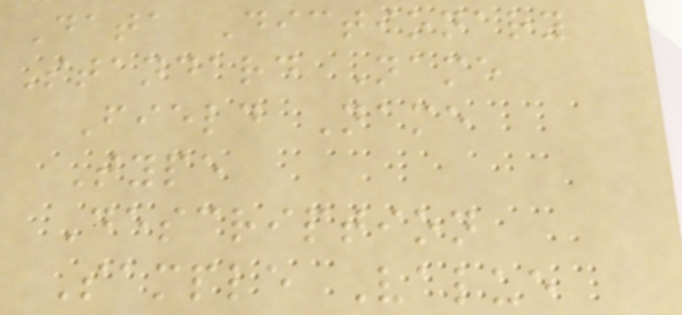Data Dictionary
Standard Name
Field Name
Type
Description
Sample Value
